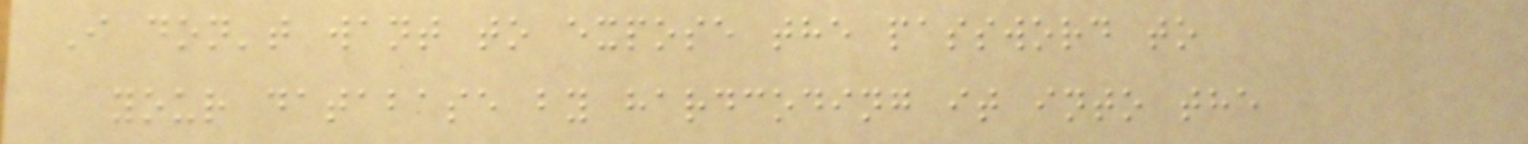I don't want to expose the password to
your database by hardcoding it into the
